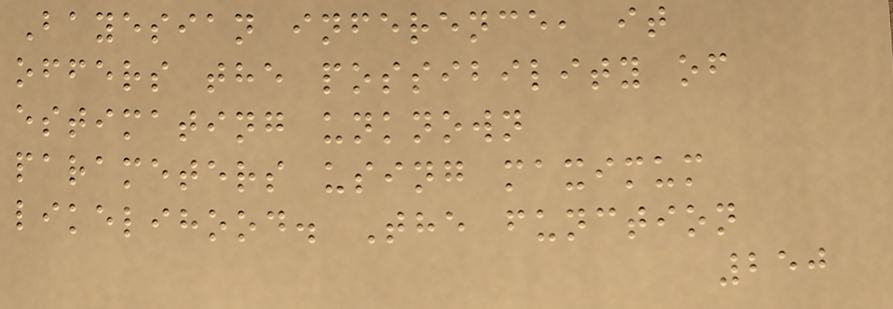Bayesian inference, it
offers the possibility of
estimating unknown
parameters using maximum
likelihood. The function
250
